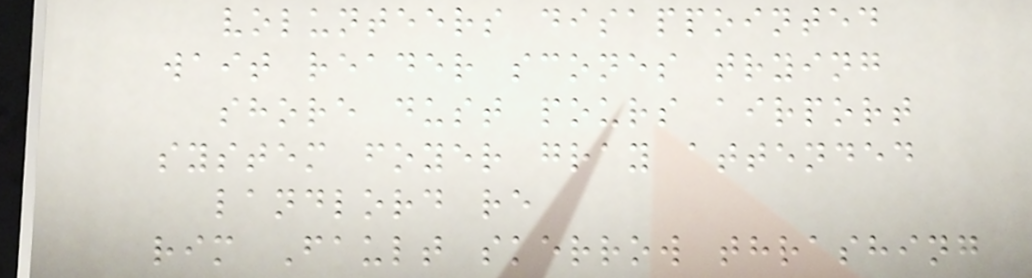volunteers disappointed
wait reader scones trying
shore dust pours airport
system foyer gray attended
landlord re
rim Fault skerrow thrashing
